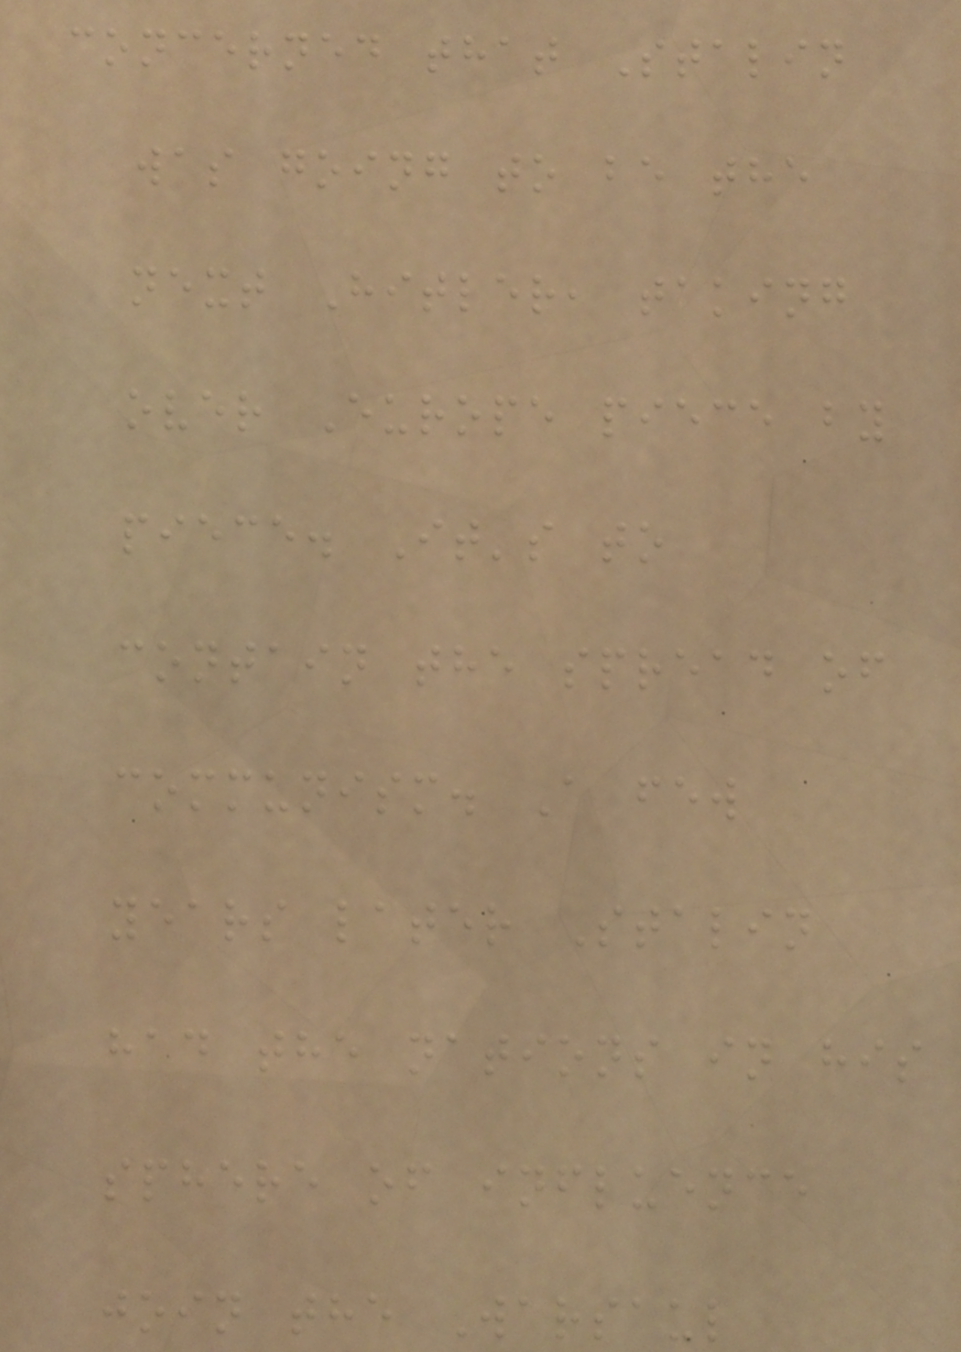concerned that Stalin
was going to be the
next Hitler, taking
over Europe piece by
piece. It's to
contain the spread of
communism. A few
years later Stalin
had the nations in his
sphere of influence
join the Warsaul
